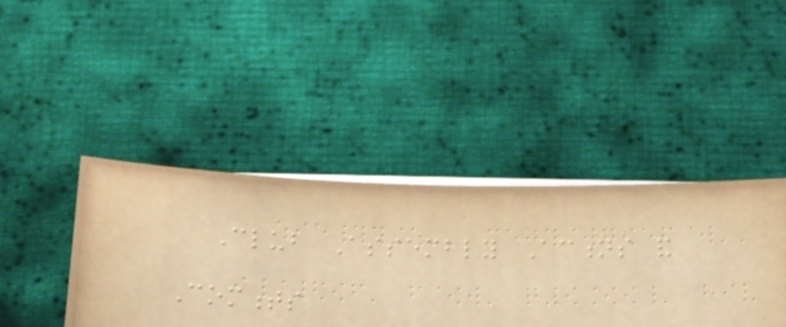Club Assembly Actions and
Comments
